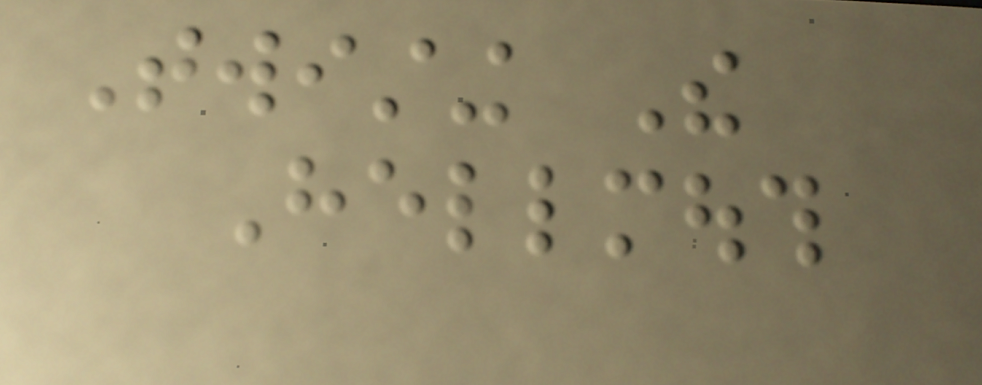Twisting The
Hellmouth
